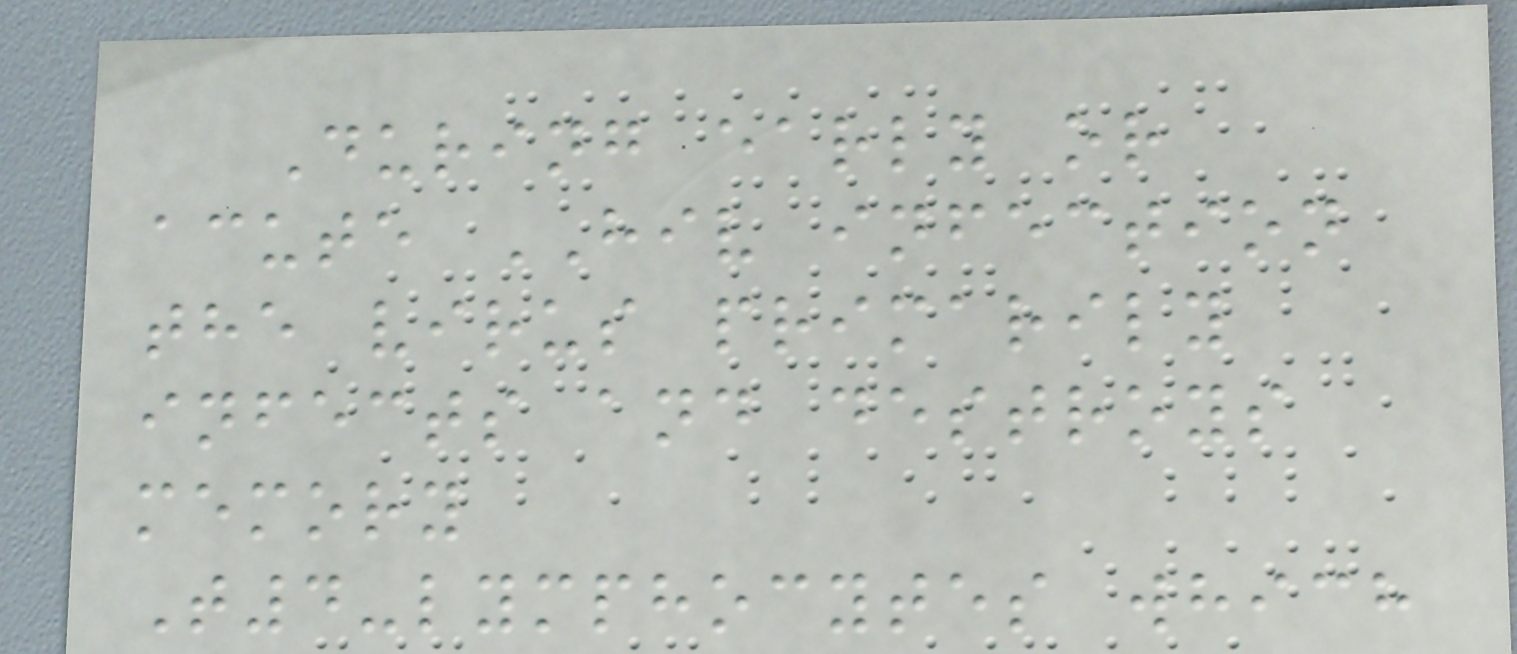During early or
acute HIV infection
the virus primarily
infects and destroys
memory
T4-lymphocytes which
